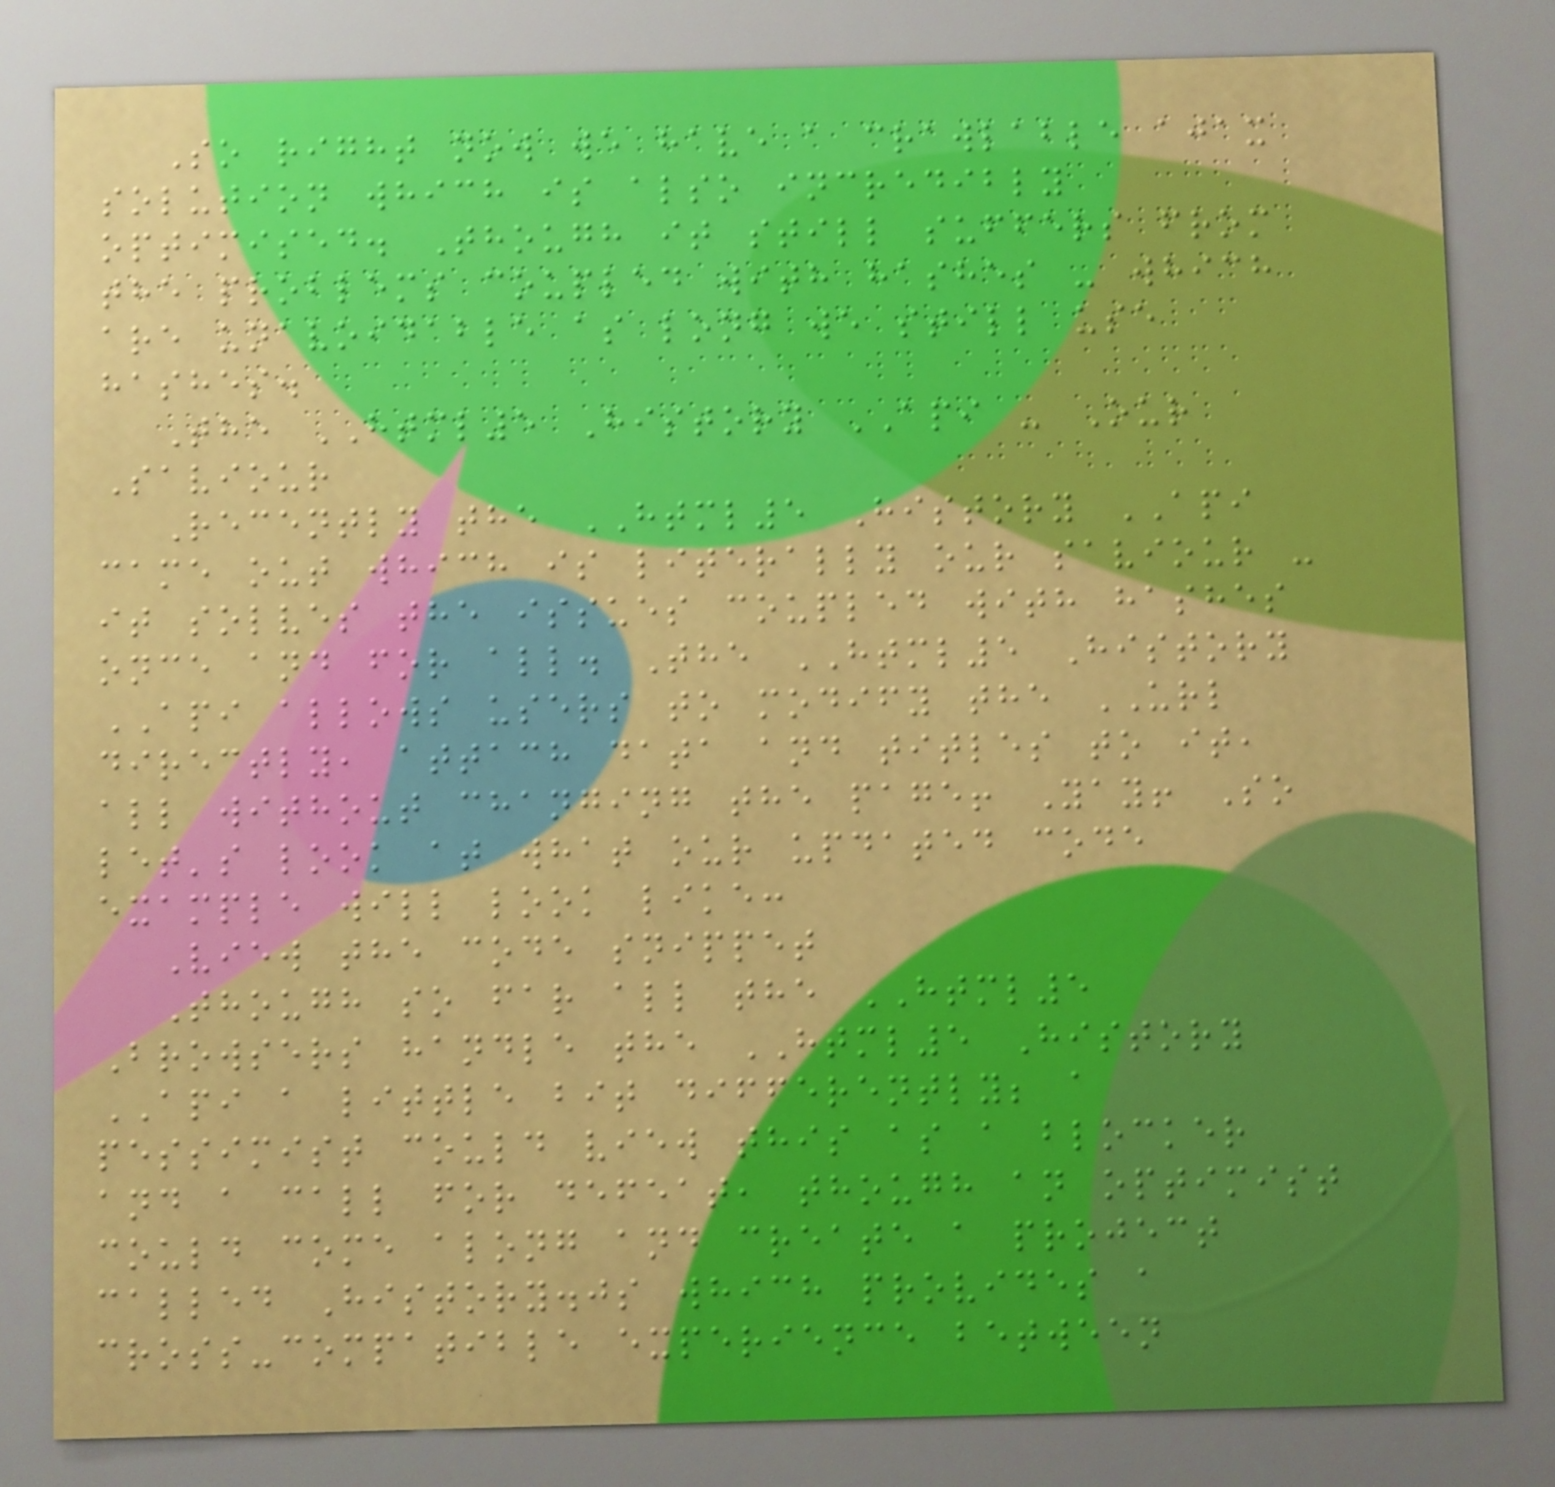So right now we have a crawlable ajax
solution which is also incredibly
optimised. Though it still suffers from
the problems coupled with hashes - which
are unavoidable as long we still use
hashes.
The HTML5 History API - Our
Saviour
Recently the HTML5 History API
came out which is literally our saviour -
it solves the issues coupled with hashes
once and for all. The HTML5 History
API allows users to modify the URL
directly, attach data and titles to it,
all without changing the page! Yay! So
let's look at what our updated code
example will look like:
View the code snippet
Though so far all the HTML5
Browsers handle the HTML5 History
API a little bit differently; a
pessimist could view this as a blocker
and a call for defeat, though an optimist
could come along and create a project
called History.js which provides a
cross-compatible experience between
